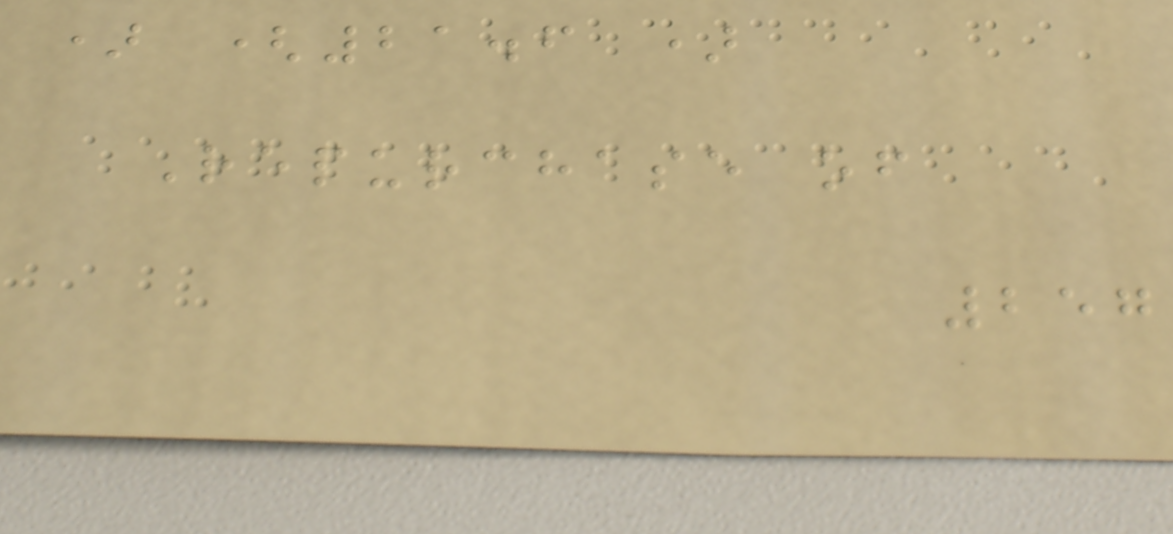) (21.6 )
Repurchase of
257
